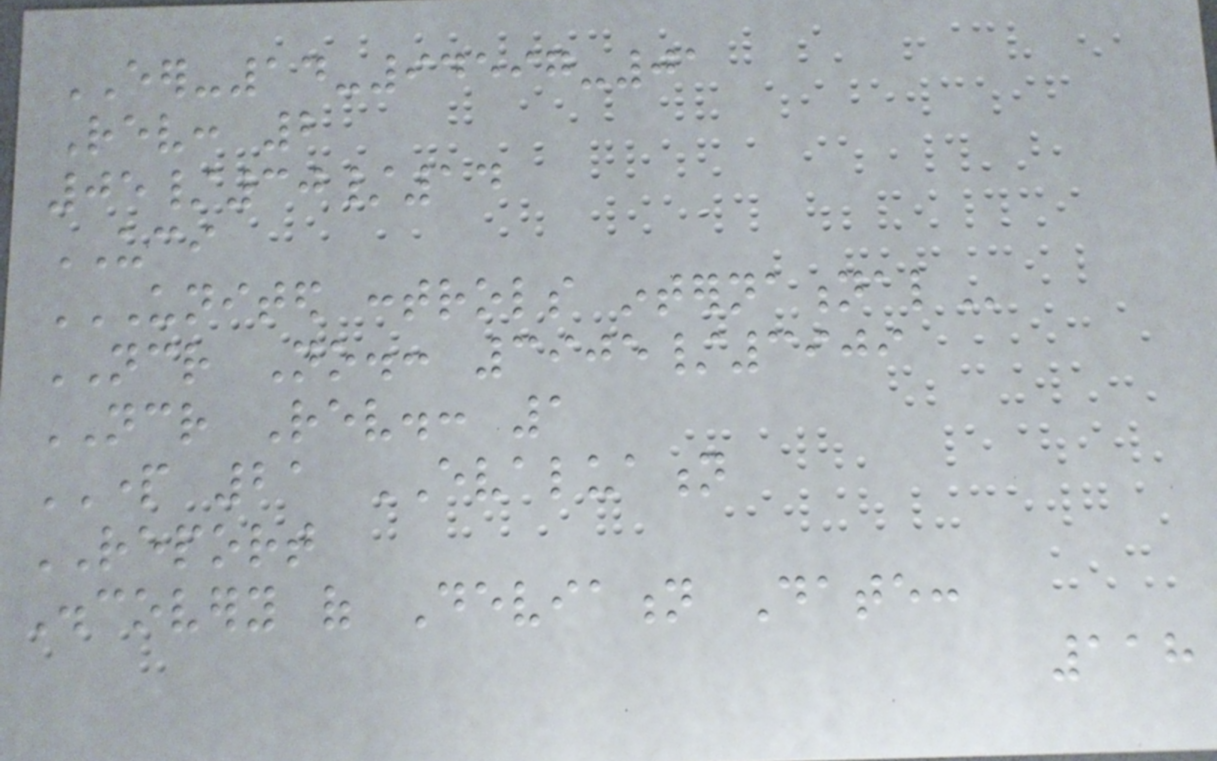EER-14-94597-01
Rev: 2
05/30/14
UCI
UNITED CONTROLS INTERNATIONAL
NCR No.: 3905/3909
NCR Rev.: 1
PART 21 EVALUATION
REPORT
Discovery of Deviation Date:
118
